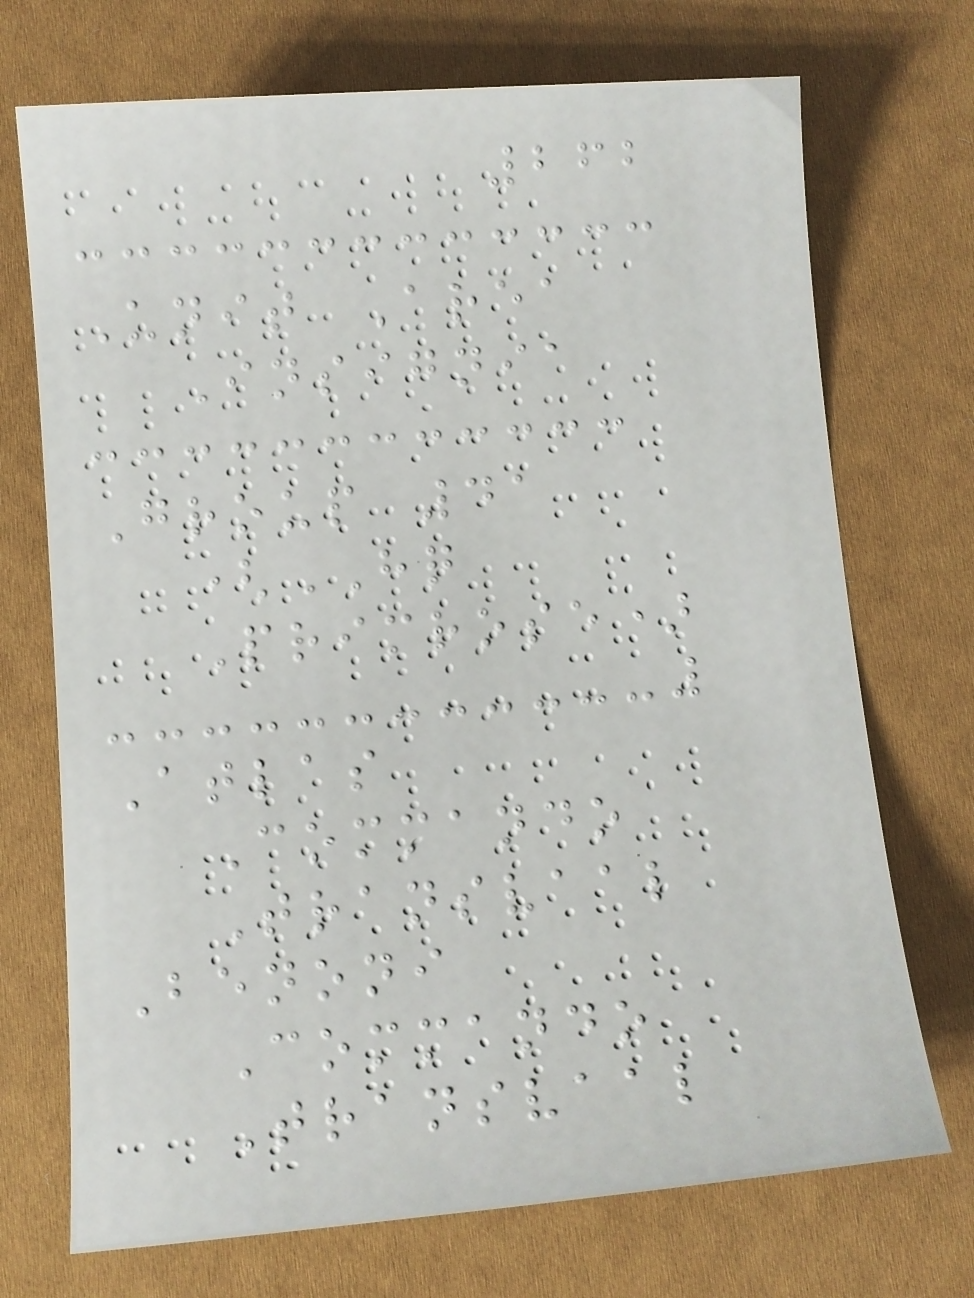262
Unit Area
Insignia
Group 41
(HQ
Primrose)
Atlas
Commando
Transvaal
Benoni
Commando
Transvaal
